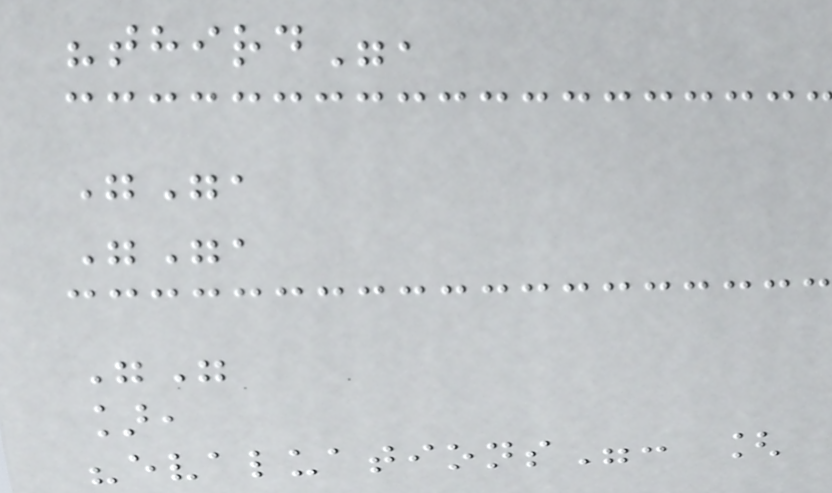"third",
"",
"",
""
],
"evaluations": [
